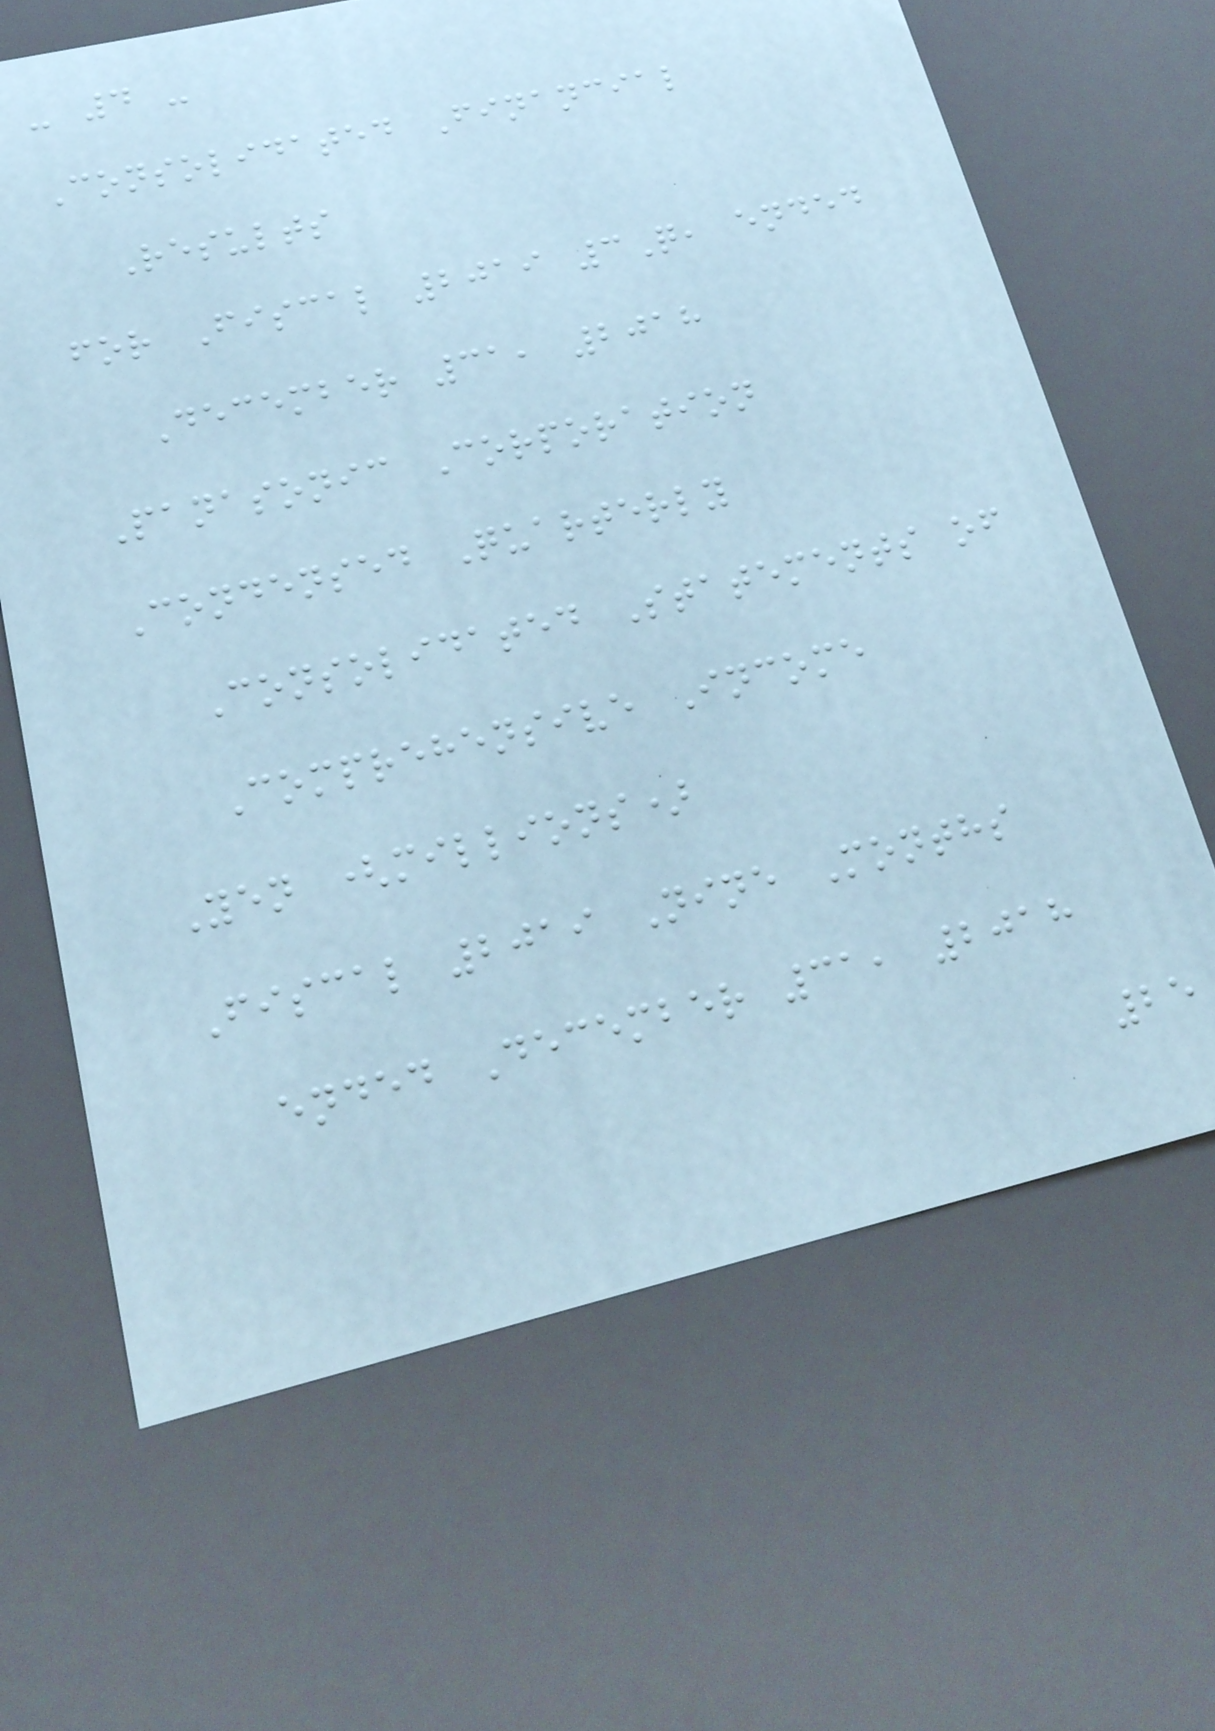- 4 -
Consolidated Financial
Results
for Fiscal 2019 3Q, ended
December 31, 2018
Panasonic Corporation
Condensed Quarterly
Consolidated Statements of
Comprehensive Income
Yen (millions)
Fiscal 2019 Nine Months
ended December 31, 2018
25
